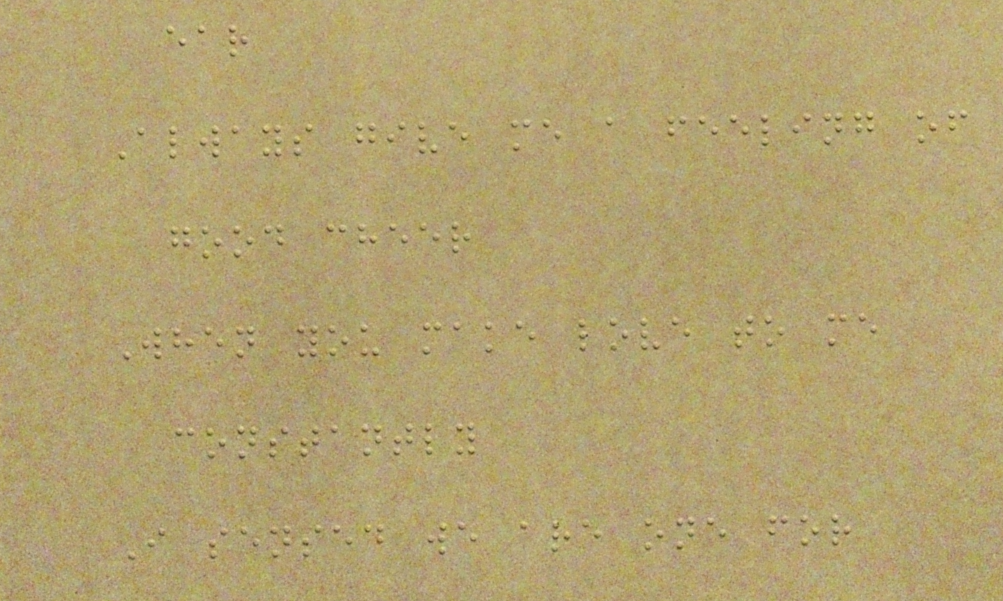ear
Always give me a feeling of
good cheer
When you make love to me
constantly
I sensed we are one for
